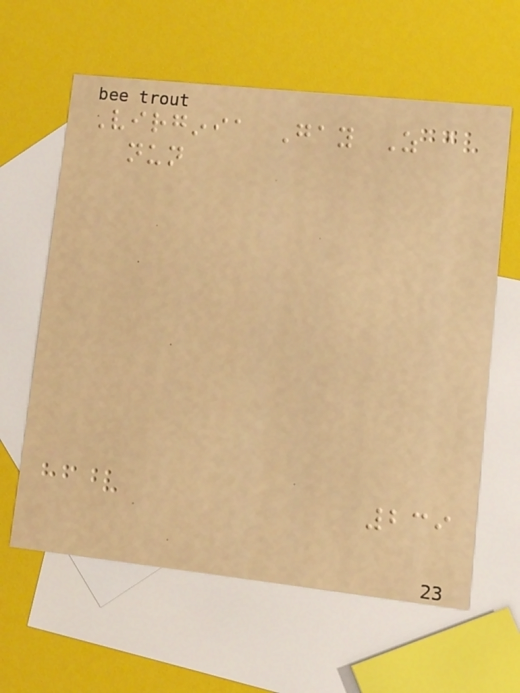Virginia Gay As a
nun
239
